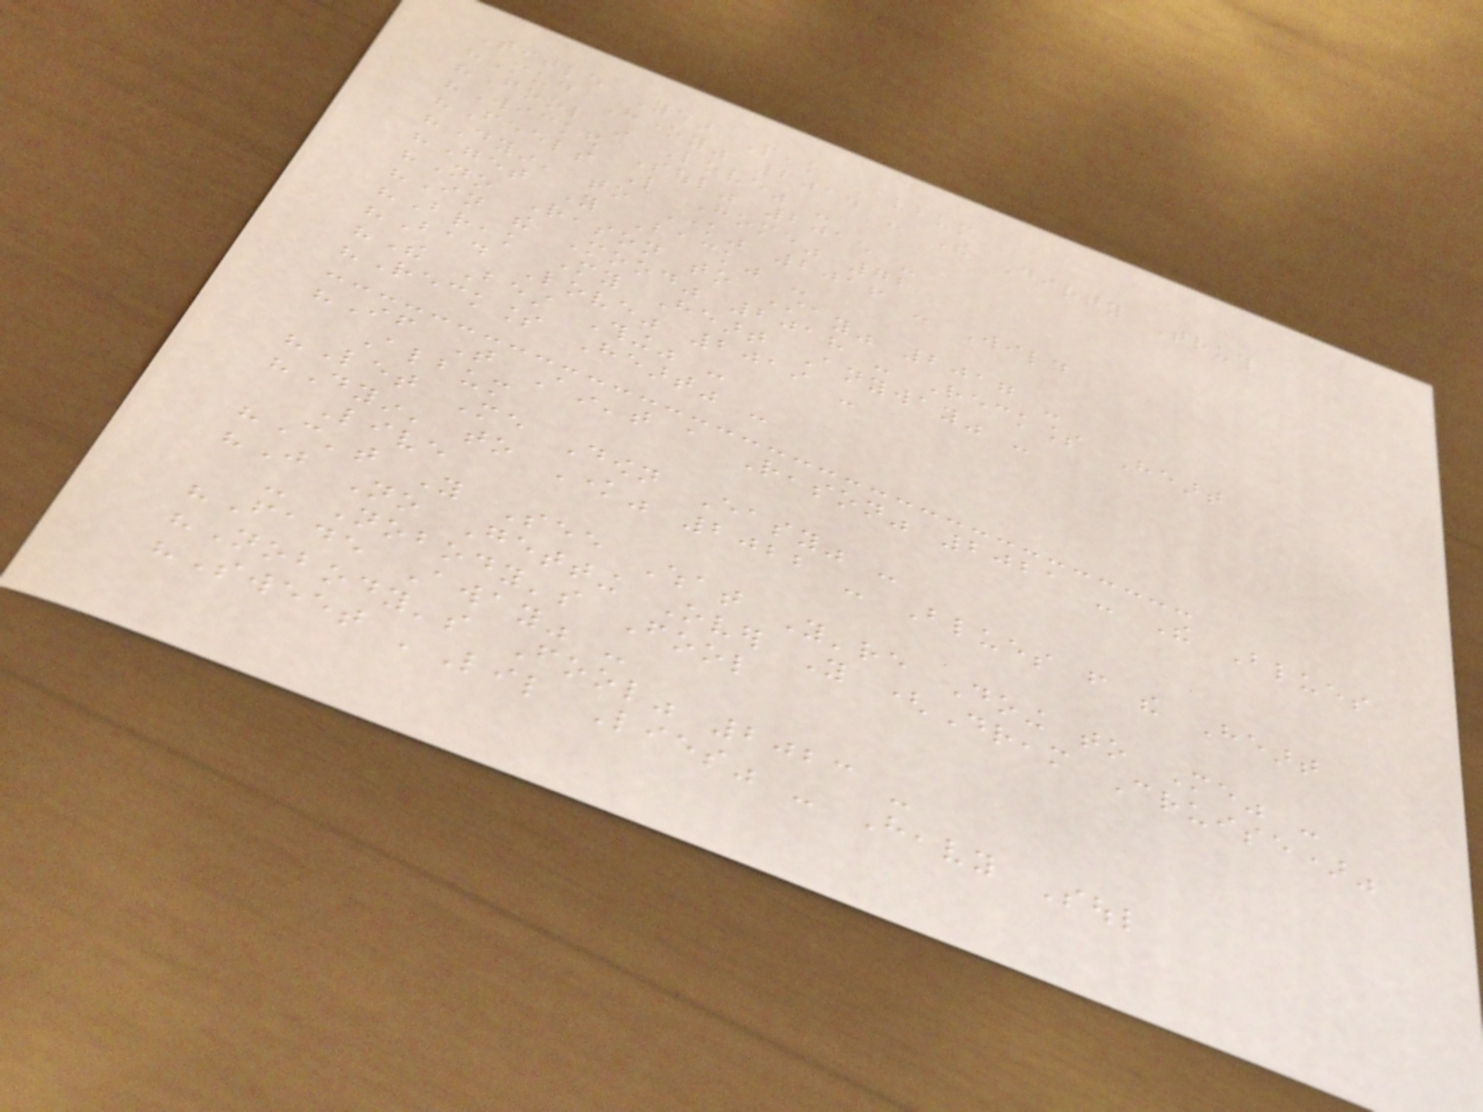Title Year Peak Album
"Mud Honey" 2014 - The Dirty Truth
"Fool in Love" -
"Wicked Soul" 2015 -
"Feels Like Home" 72
"Dyin' to Know" 2016 - Wild
"Get You Back" -
"No Reason to Stay" 2017 -
"In the Mood" 2018 - Reckless Heart
"Break My Heart Anyway" -
"Bad Love" 2019 -
"The Best Thing" -
"Reckless Heart" -
"If That Ain't a Reason" 2021 - The Blues
Album
"Let Me Down Easy" -
"Dyin' to Know" 2022 - Blues from the Heart
Live
"Can't You See What You're Doing to Me" -
"Just No Getting Over You (Dream Cruise)"
- Nobody's Fool
"Fade Away" -
"Nobody's Fool" 2023 -
"Sweet 'Lil Lies" - Heavy Soul
